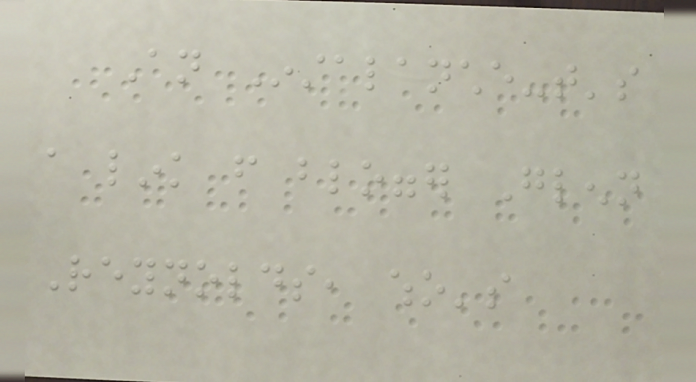An Instalanche-that's
a link from blogger Glenn
Reynolds, who's
